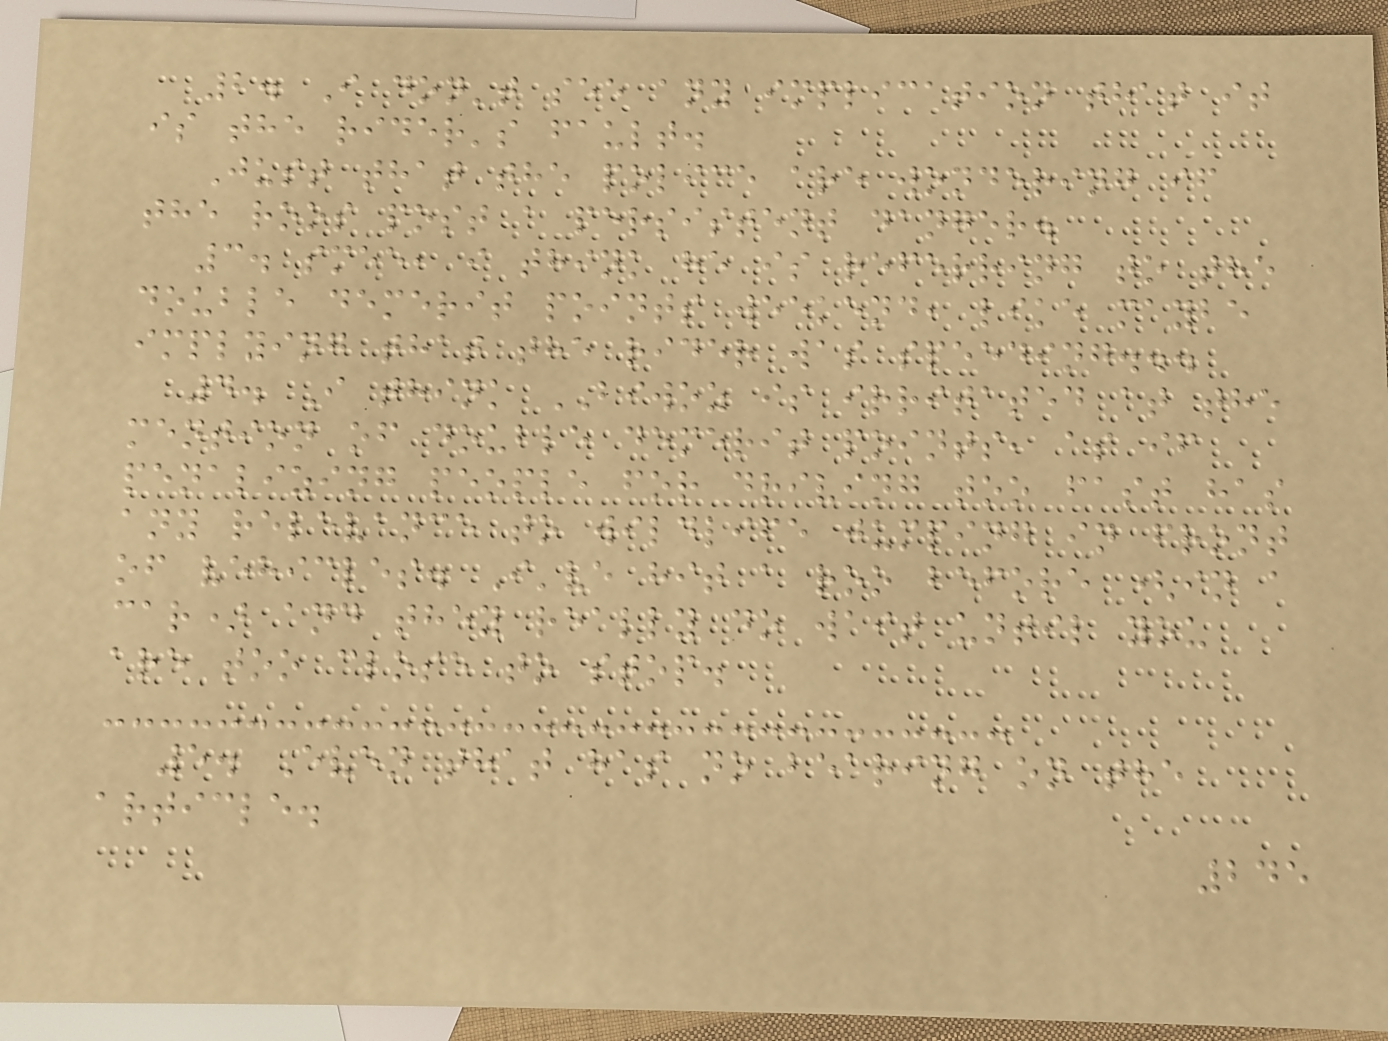2. I don't see any implication that it
is the rider's fault.
Just that the police are wondering if
the roos post a persistent danger.
3. smee, i think he is referring to the
double demerit points weekend, like maybe
implying that the rider was speeding...
4. I think BIWOZ is irritated at the
mention of double demerit points, as if
penalizing people for driving too fast has
any relevance to wildlife jumping in front
of vehicles. I've hit a roo before (in a
car) and they really do wait until you
are too close to stop.
5. Even that has no bearing on the
article.
245
